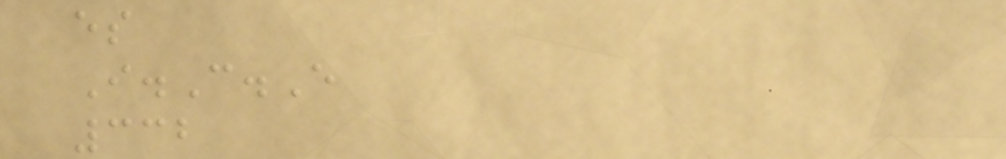es
I.C.E
332
